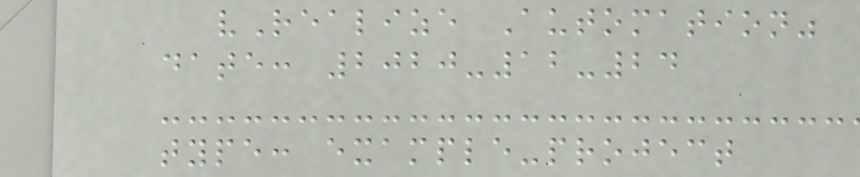vRealize Automation"
date: 2020-12-24
type: example-project
